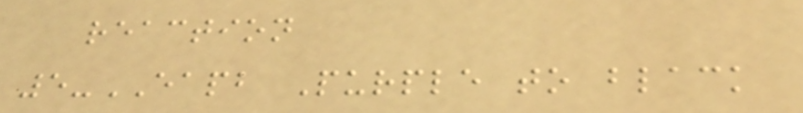reaction
5-EAPB Purple to black
